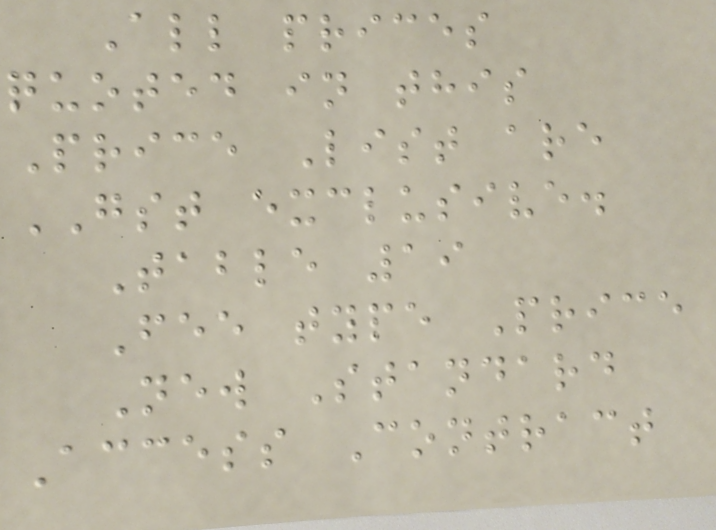All prices
quoted in this
Price List are
GST exclusive.
Table 19
Fee type Price
New Standard
Access Contract
